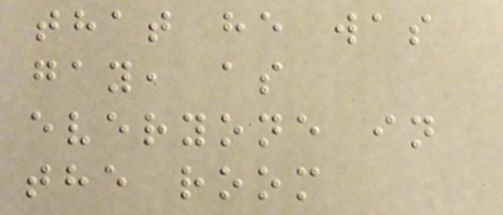that he was
gay, as
everyone in
the room
